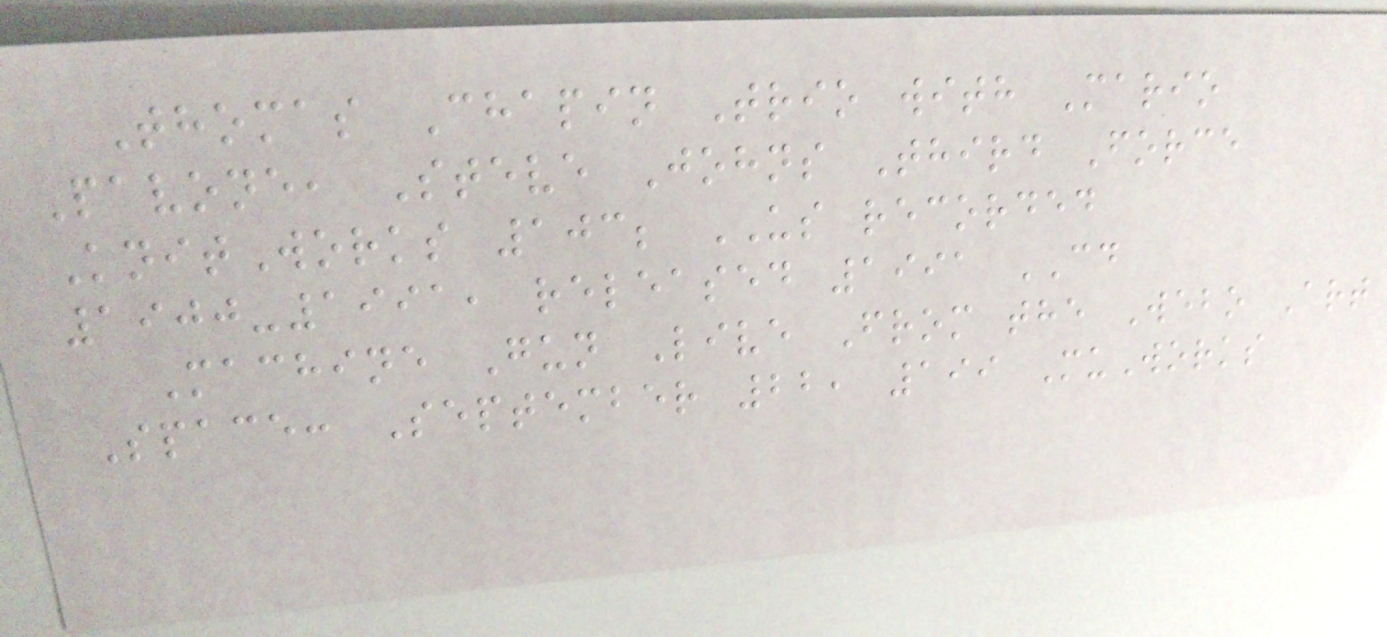Thomas Chapin Trio with Mario
Pavone, Steve Johns Third Force
KnitWorks 103; US recorded
1900-1991, released 1991 CD
Machine Gun Live From the Webo Art
Space: September 22, 199 MuWorks
